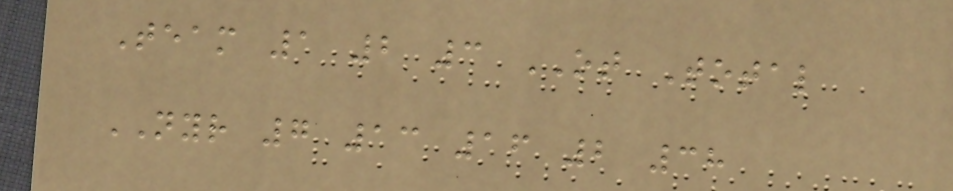Team 1 2 3 OT Total
NYR 7 13 16 2 38
